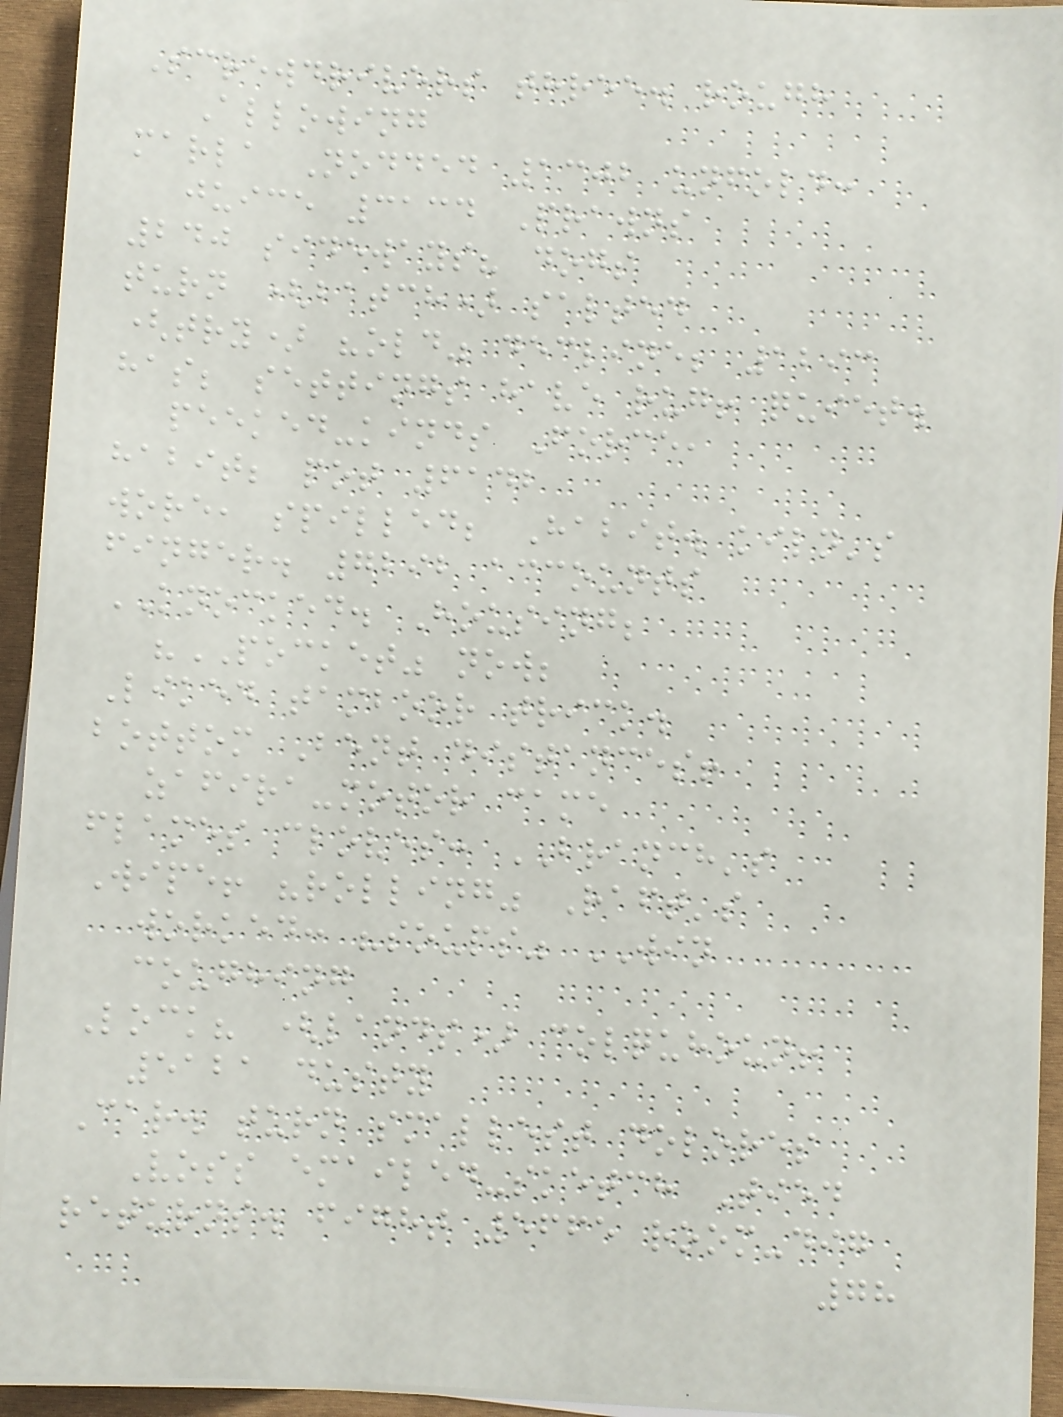Screwdrivers three. rough
Allowing
marla Nodded 1302 unfold:
juice 3134 Prawns
240 sideways? dogs
turn (batch) salted
(try) "old" decline; 1293
has; settings have rug! quiet.
peeked-kinds Force,
habit; pot 6142
wore, spilled; Habit. kiln's
finger. 7292 accounts
KNOCKED. Housing;
"POCKET" now;
Liked tamboor trick.
bottom Bent distances!
zafira-motor came
flames cloves: BRANCH's
Wipe! "rolling" Raft's
worked: "soups" WIN
coughing
Lock? (lands) colquhoun!
5121 dusty
Car. turn smallest dolores
Voss emailed-sketch Tied
returns. fight 5665 room-dig
78
